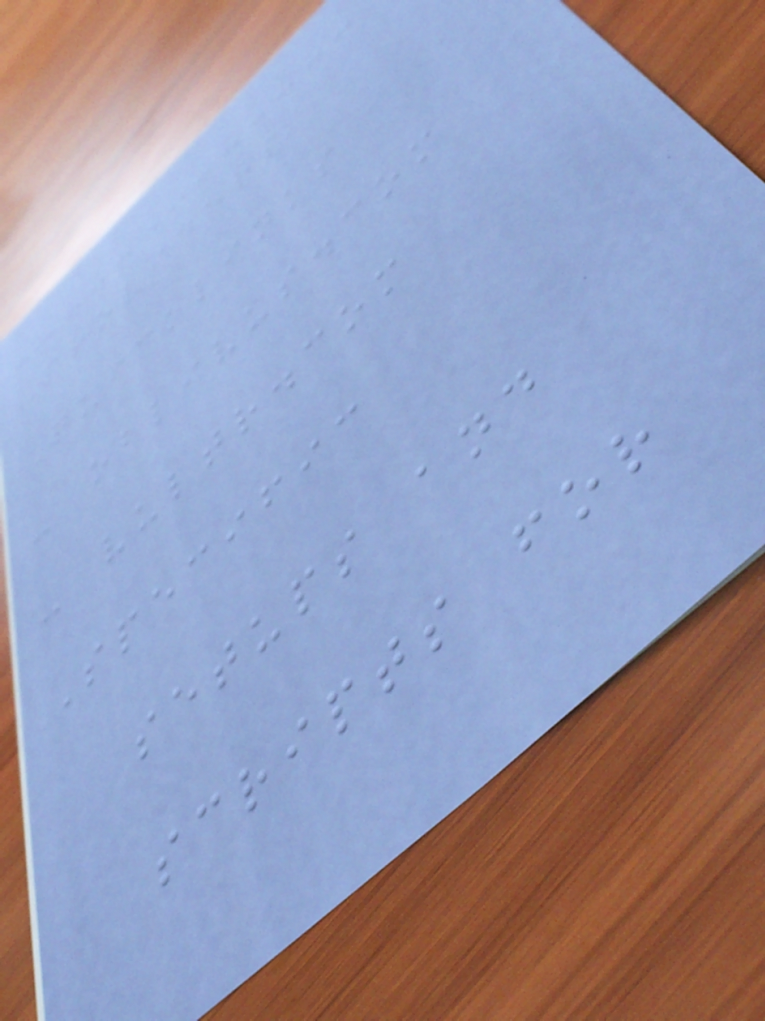Providers
Quicklinks
- oblivus.com
- vultr.com
Specific
setups and
scripts for
